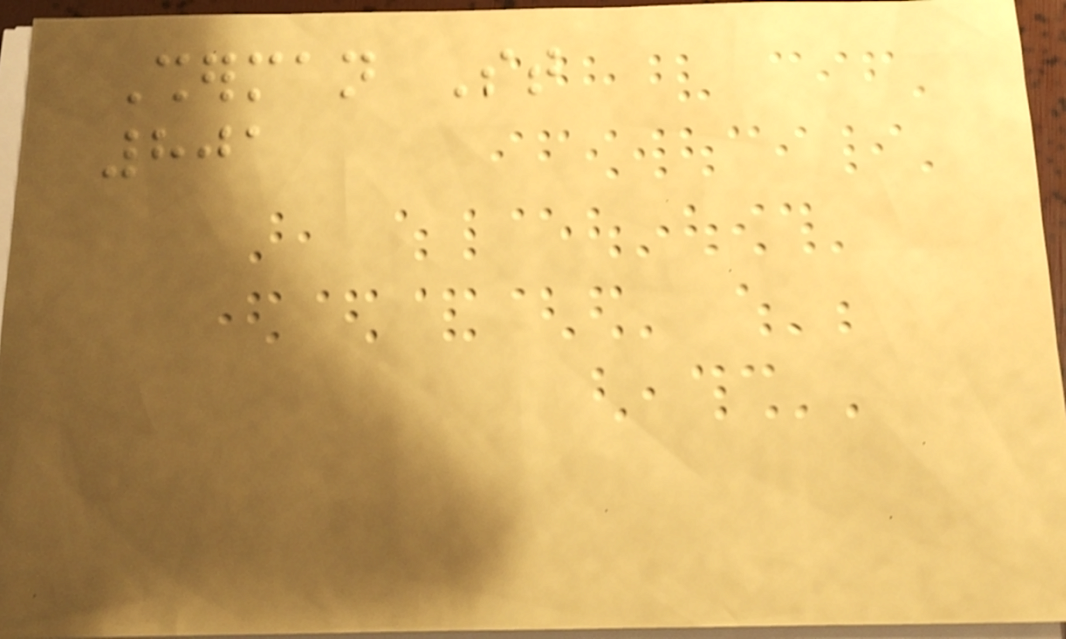Sherman St
801
